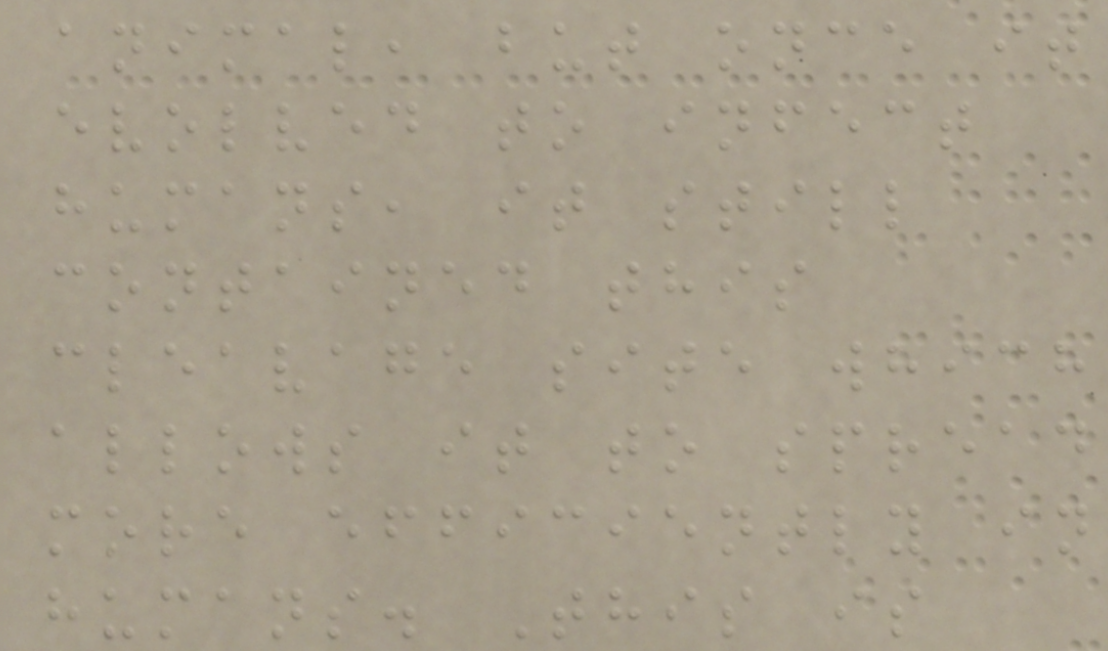animal, but once it
evolved to infect
humans, it still
contained this
cleavage site which
allows it to spread
more efficiently in
humans. This is
